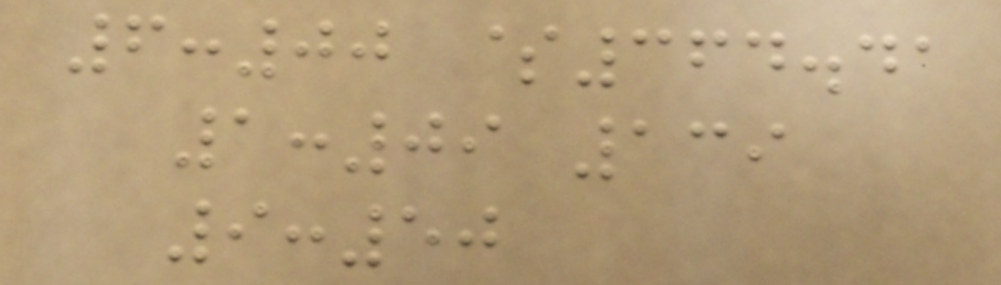6:00 $364.41
1:09 139
9:50
